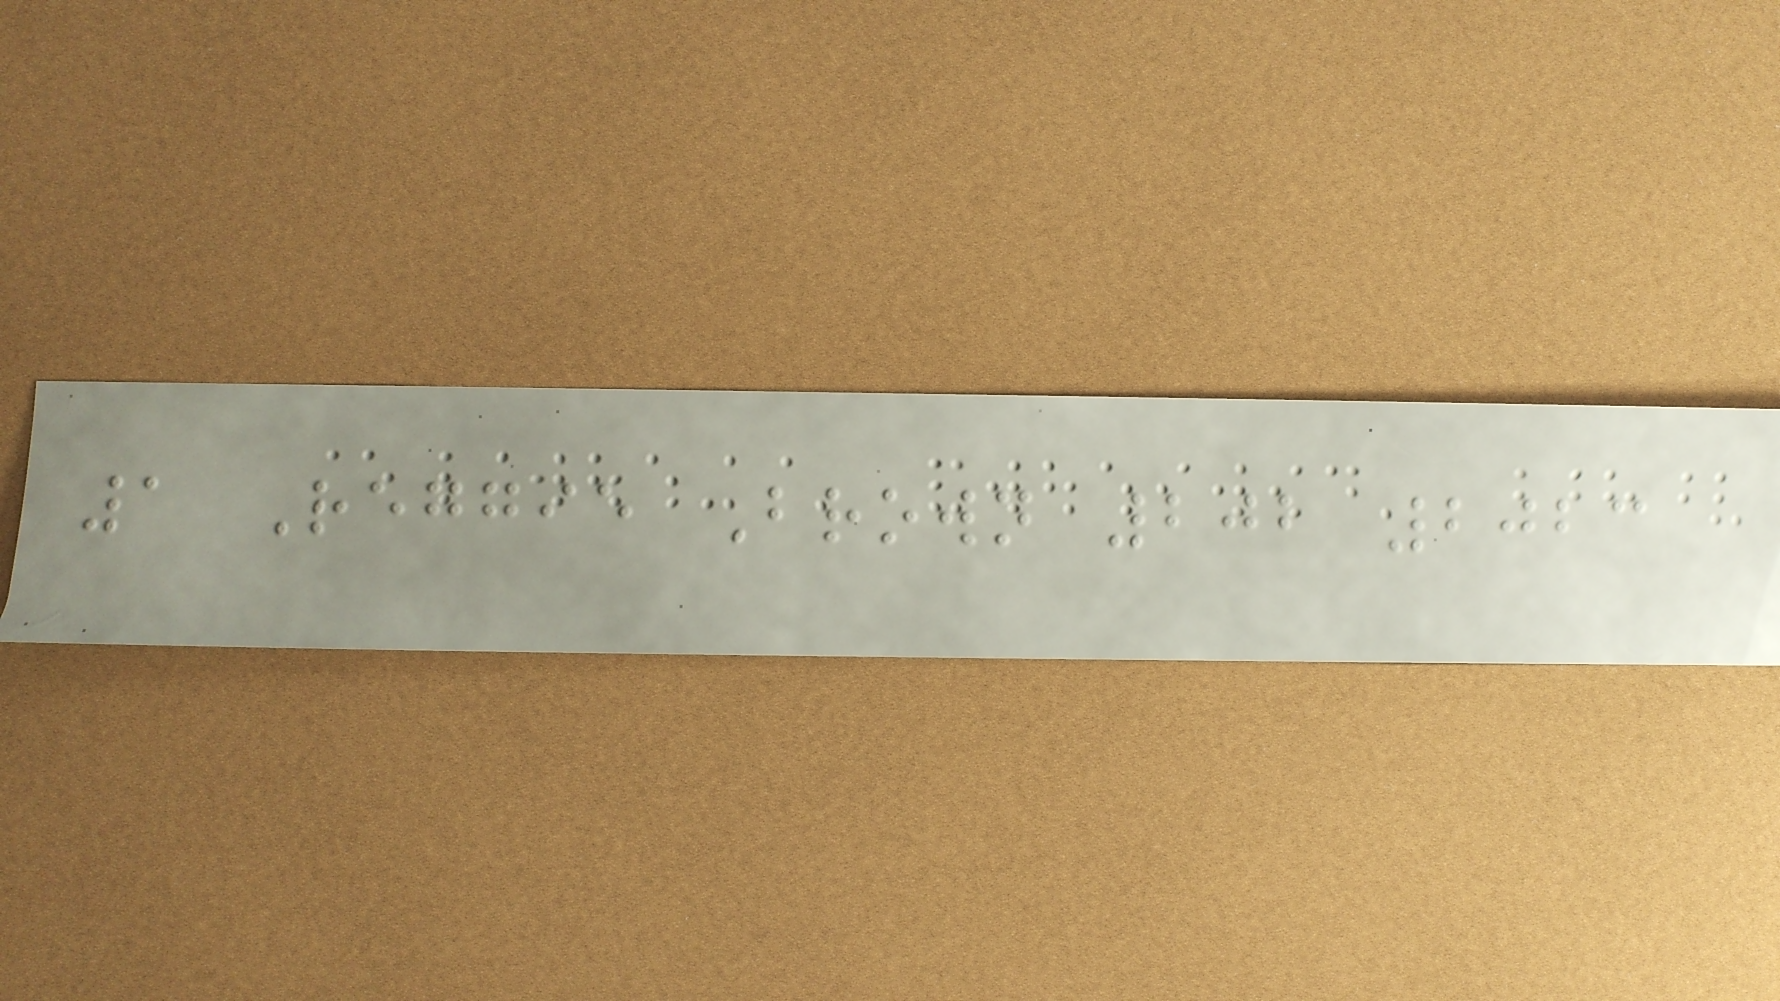1 Reggie Brown 202 2023
